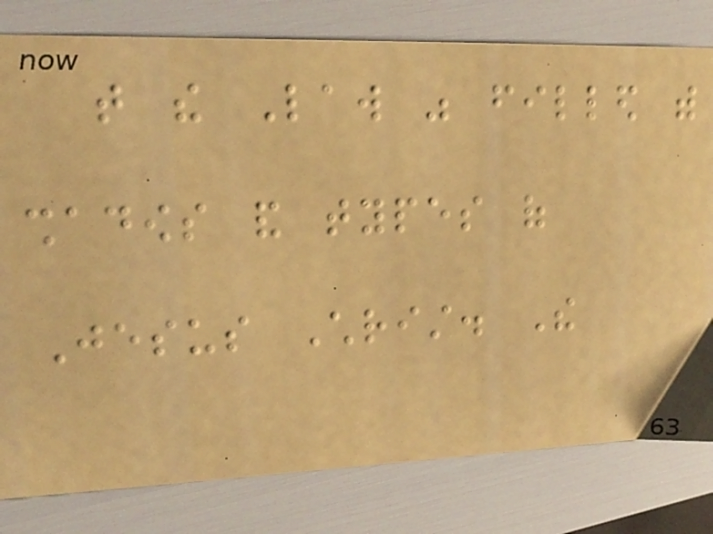that the Law was filled with
shadows and types of
Jesus Christ. The
